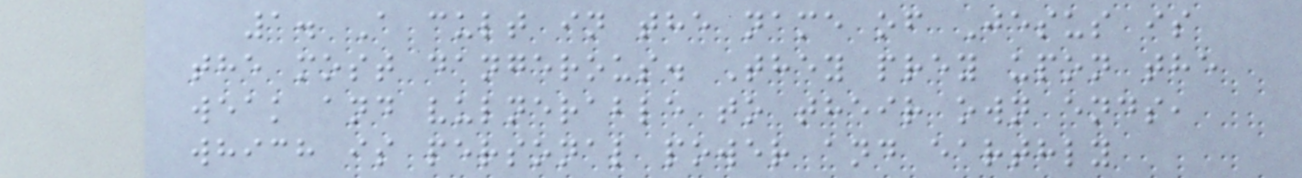1. A cult in the name of Jesus is
the most dangerous. They prey upon the
weak and vulnerable to their own ends,
which is personal power and earthly
